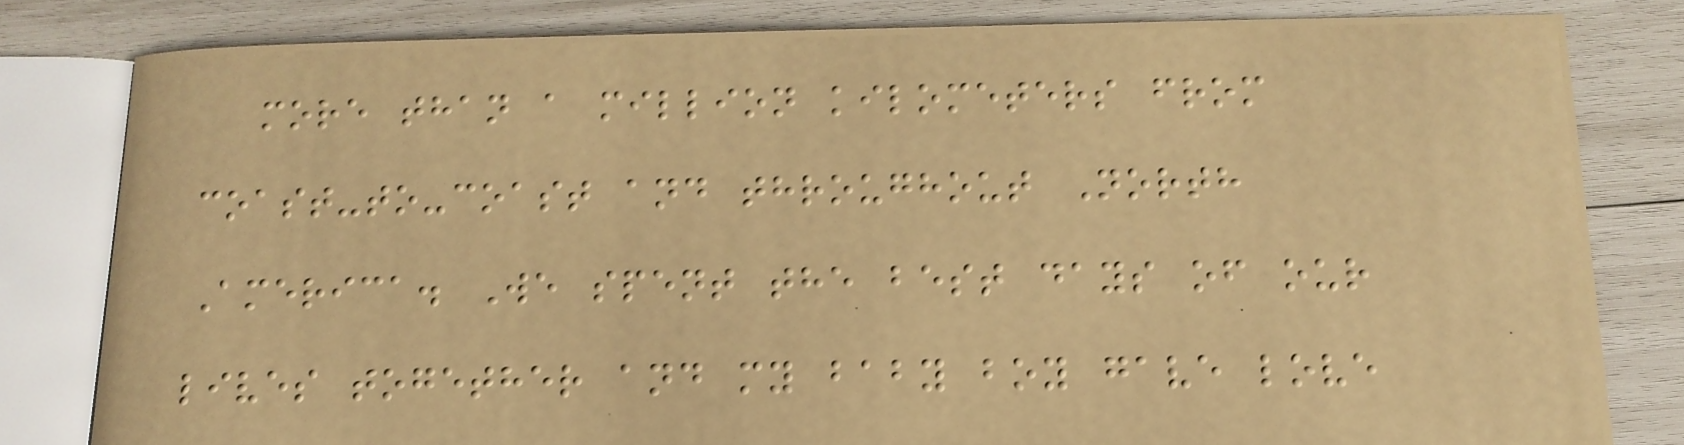more than a million kilometers from
coast-to-coast and throughout North
America. We spent the best days of our
lives together and my baby boy gave love
